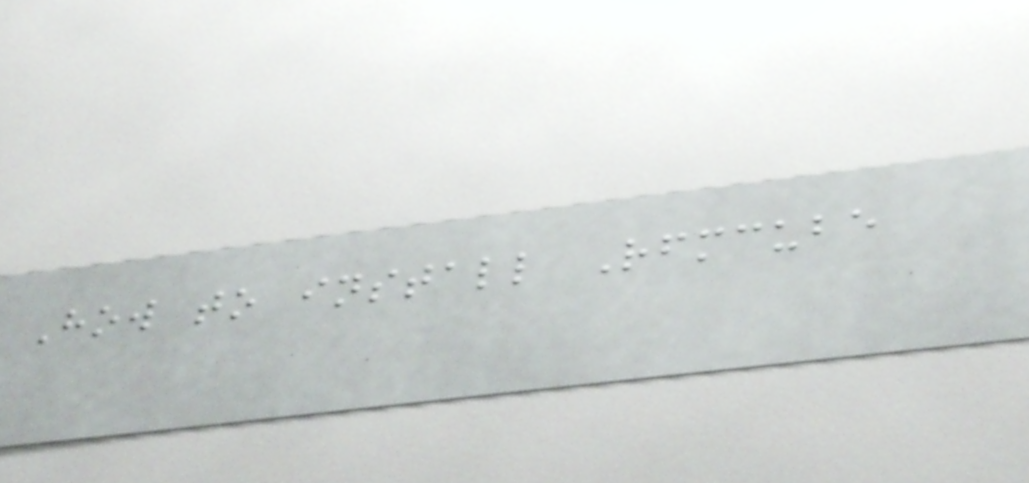How to install Rfmcube
